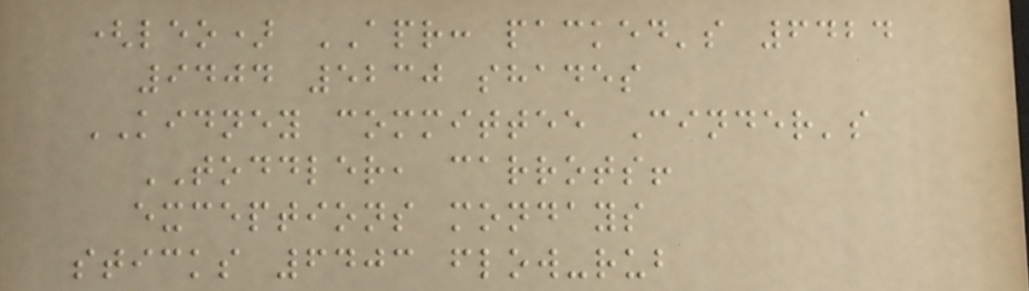(leo) APR: packed's 6424
9404 5230 shades
KIDNEY committee Cinder's
TODDLER, carrots!
exceptions mondays
sticks 6403 flow-rub
